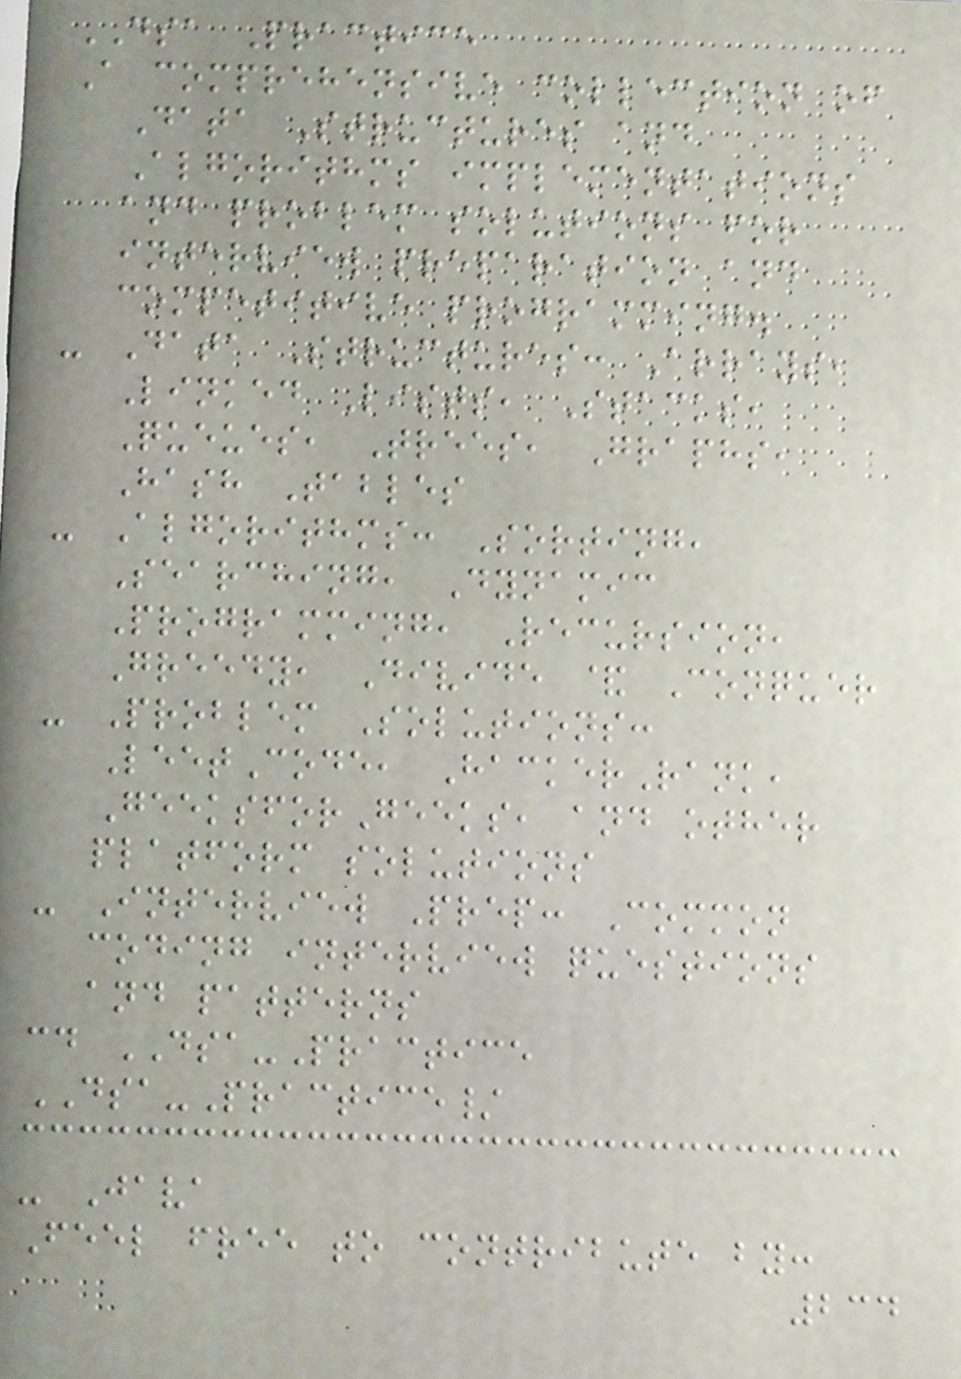DSA Practice
A comprehensive collection of
Data Structures and
Algorithms implementations
and problem solutions for
interview preparation and
competitive programming.
- Data Structures: Arrays,
Linked Lists, Stacks,
Queues, Trees, Graphs,
Hash Tables
- Algorithms: Sorting,
Searching, Dynamic
Programming, Recursion,
Greedy, Divide & Conquer
- Problem Solutions:
LeetCode, HackerRank,
GeeksforGeeks, and other
platform solutions
- Interview Prep: Common
coding interview questions
and patterns
cd DSA-Practice
DSA-Practice/
- Java
Feel free to contribute by:
234
